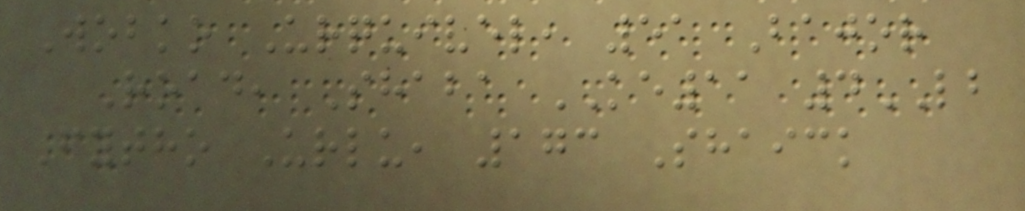Wobko Urquivel, 51 Bajor
Road, Shaba KE11 4LB
Fytho Urlu, 173 Shaick
